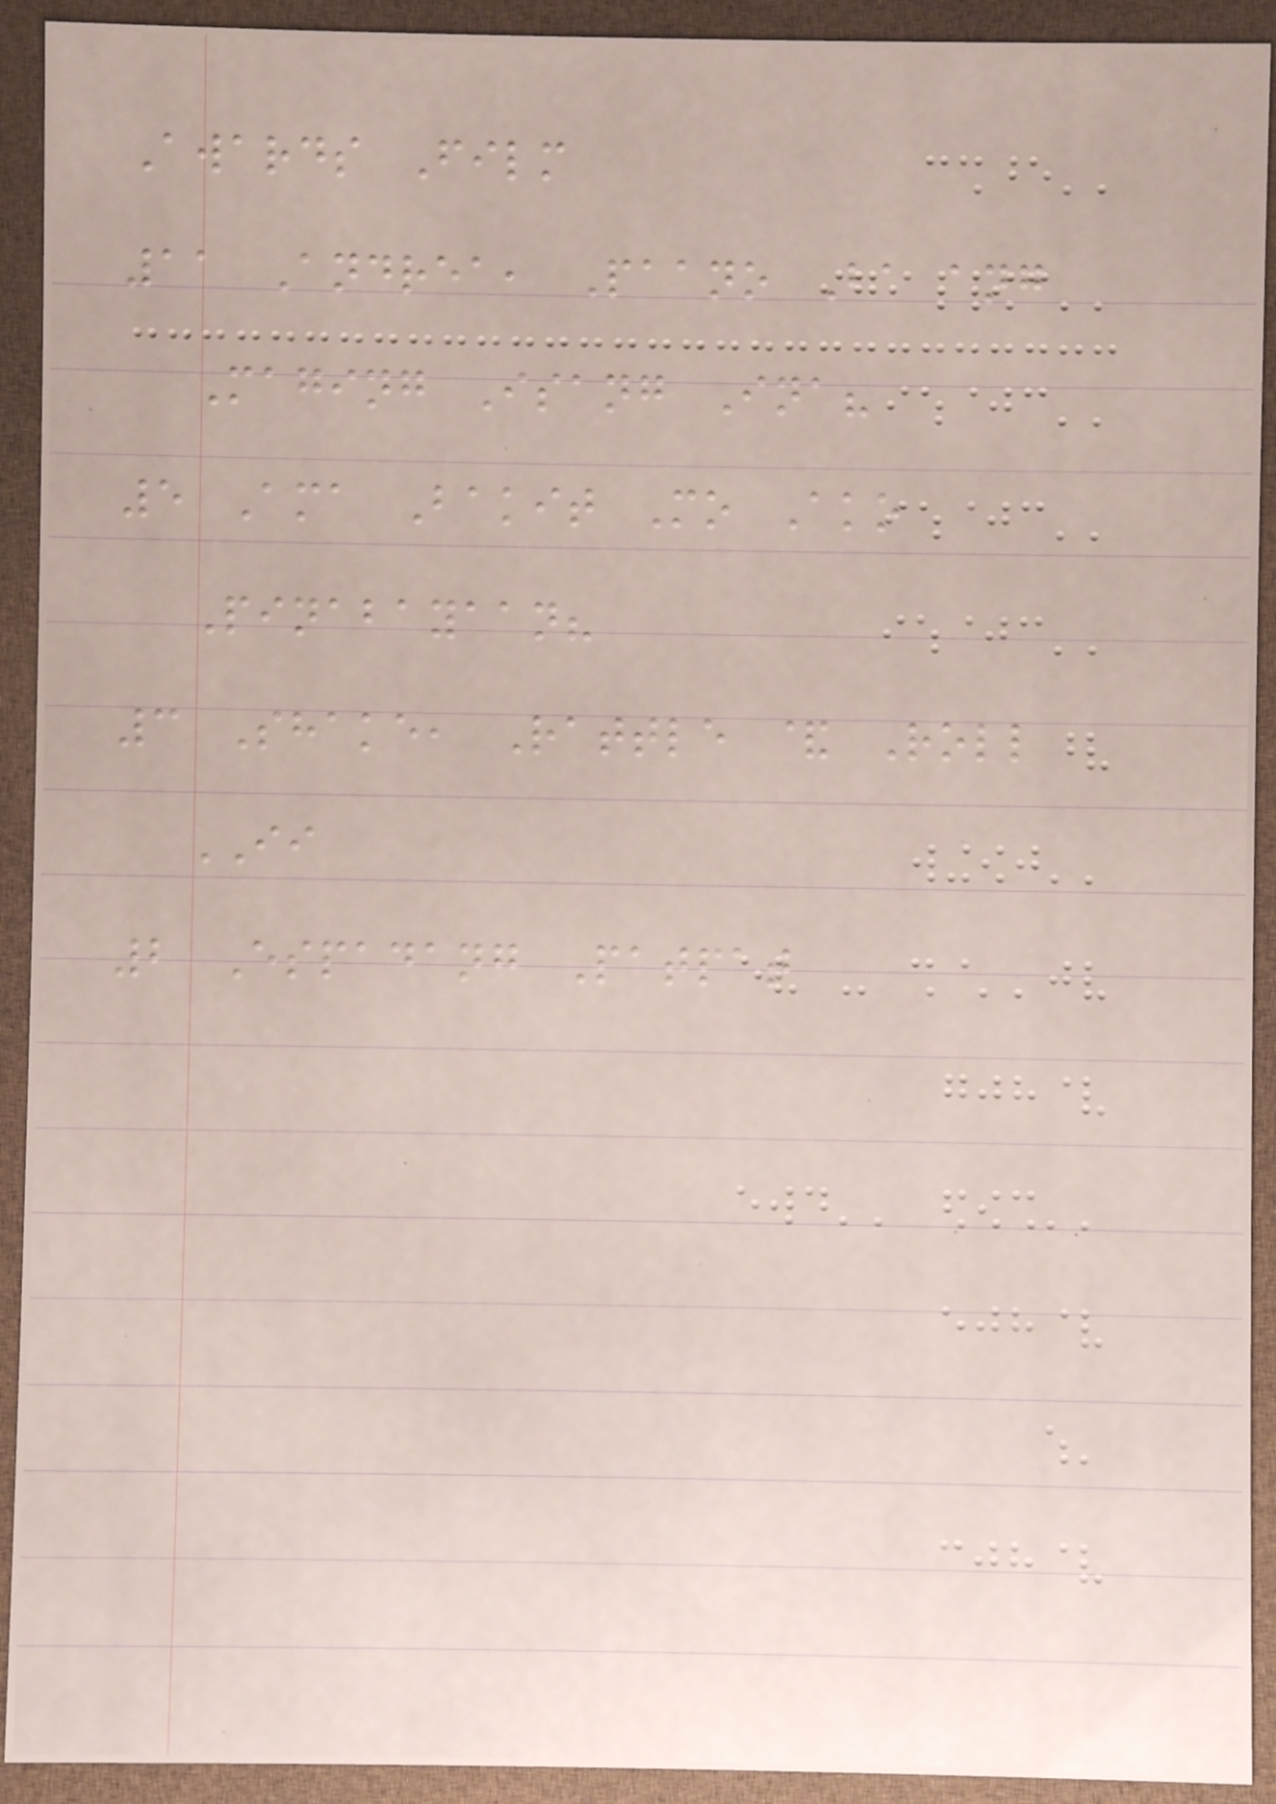Awards Film
11 Andrea, Paano Ba ang
Maging Isang Ina?
5 Ama Bakit Mo Ako
Pinabayaan?
3 Shake, Rattle & Roll
II
2 Espadang Patpat
